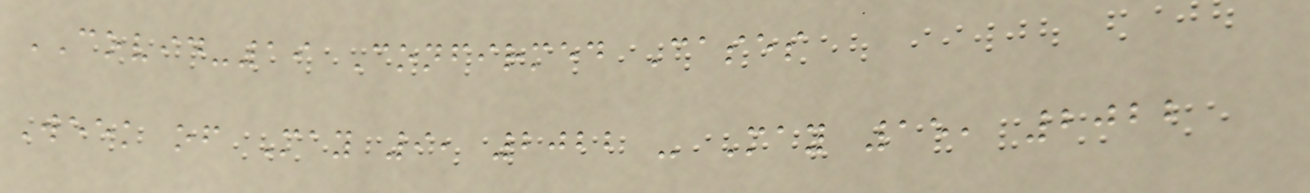COVID-19 Confirmed Cases
Week of May 9, 2022 - May 15, 2022
